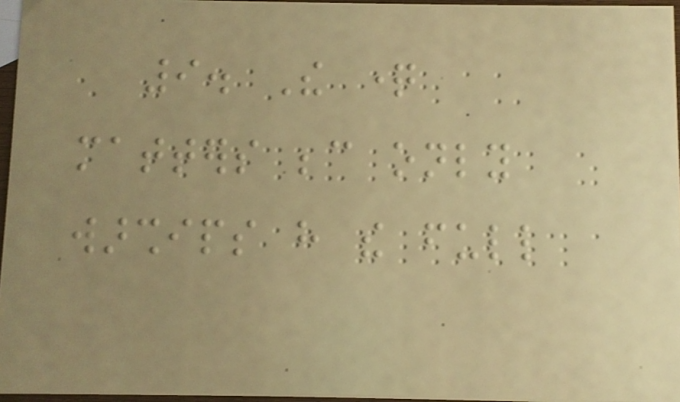9. The question
matters because only
warships have the full
